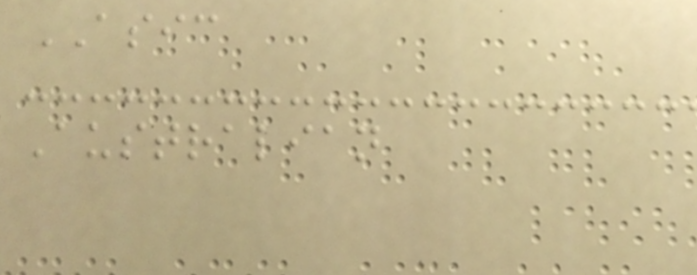ASIC
Australian
